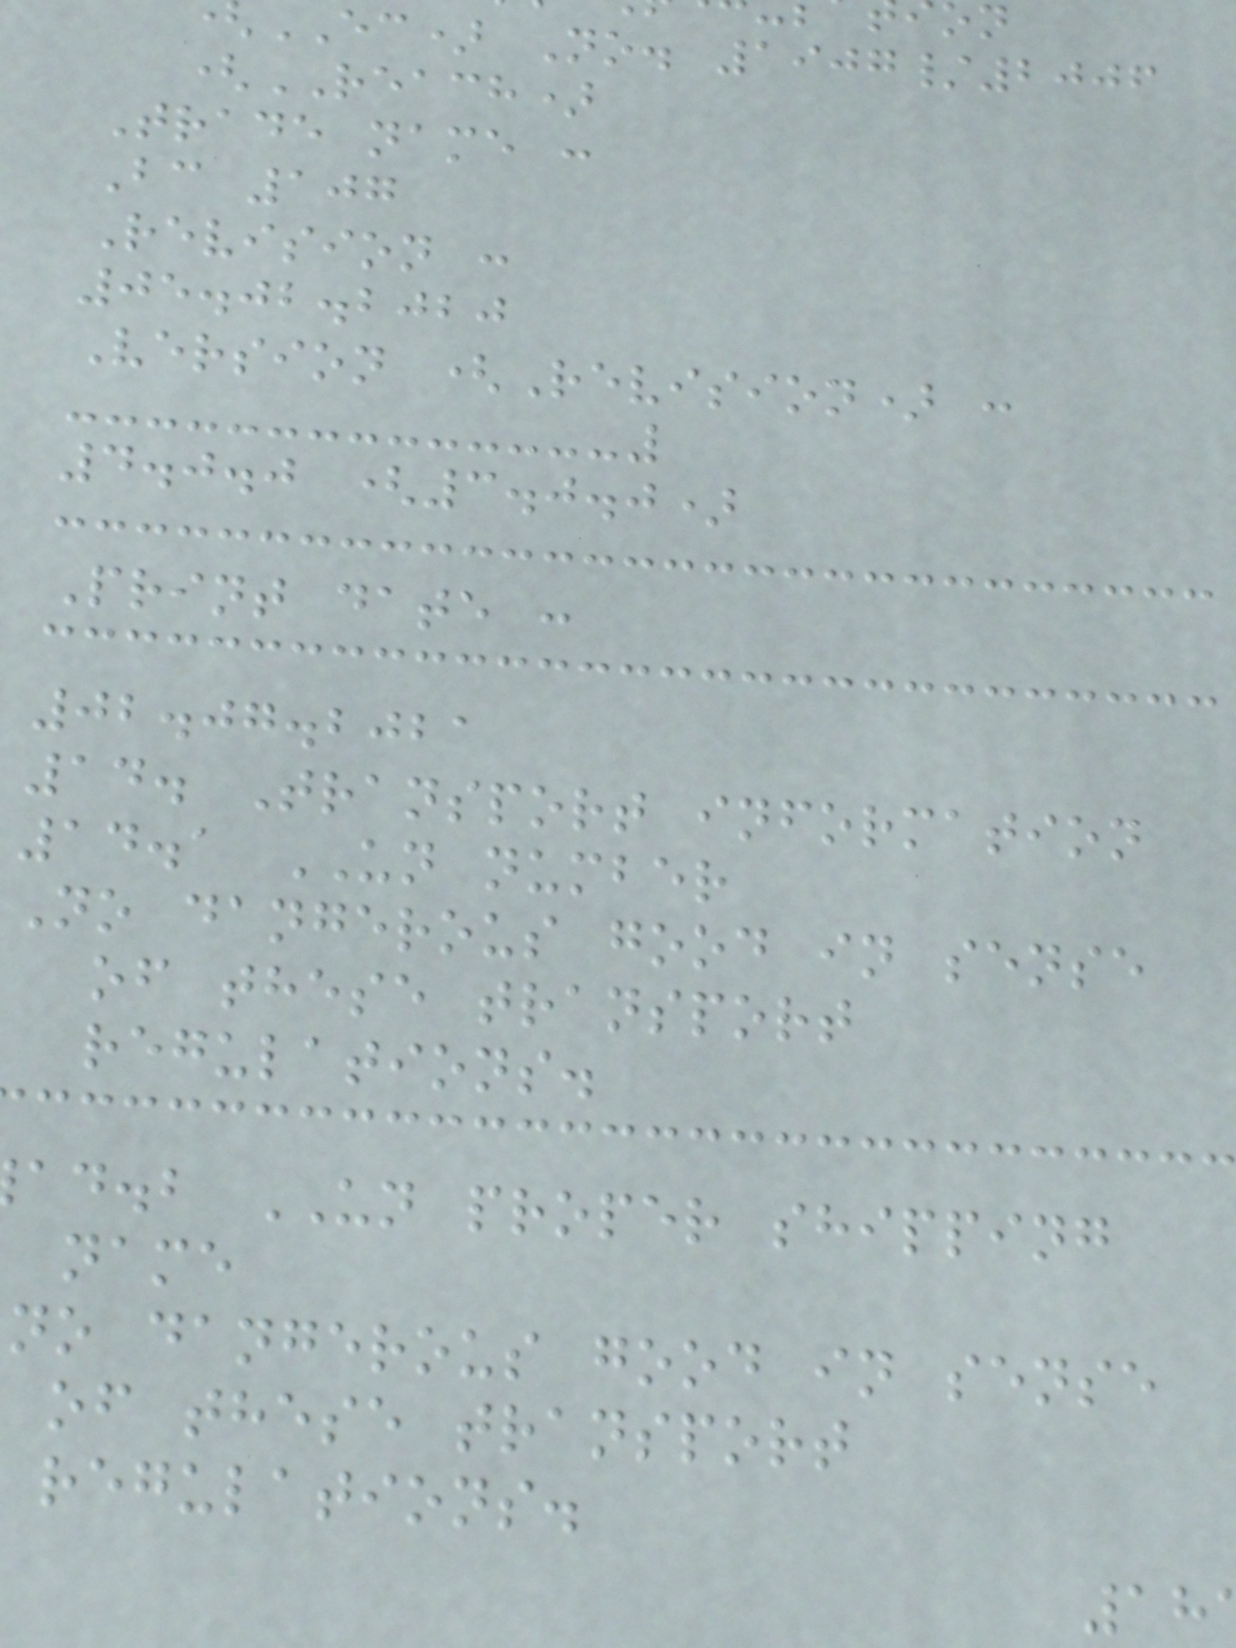EC) No. 1907/2006
(REACH)
Trade name :
Bc 107
Revision :
05.02.2020
Version (Revision) :
4.0.0 (3.0.0)
Print date :
02.07.2021
14. Transport information
14.1 UN number
No dangerous good in sense
of these transport
regulations.
ad.b UN proper shipping
name
no dangerous good in sense
of these transport
regulations.
